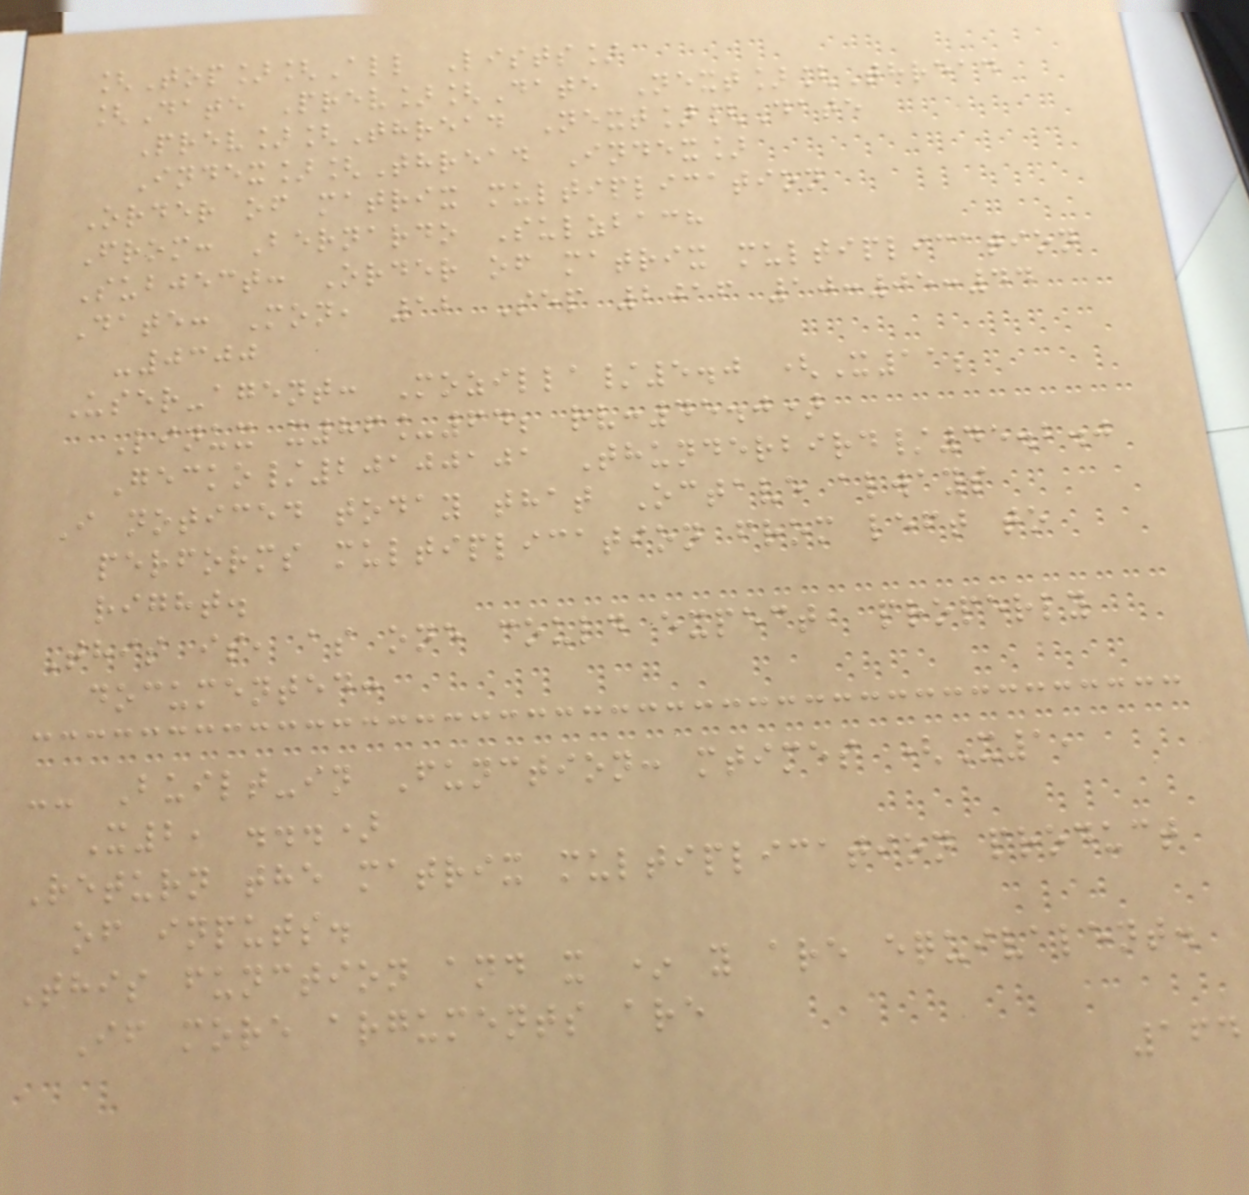[Top][All Lists]
[Date Prev][Date Next][Thread
Prev][Thread Next][Date
Index][Thread Index]
Order of matrix multiplication
From: Bernardo Sulzbach
Subject: Order of matrix multiplication
Date: Mon, 12 Sep 2016 10:05:44
-0300
User-agent: Mozilla/5.0 (X11;
Linux x86_64; rv:45.0)
Gecko/20100101 Thunderbird/45.2.0
I noticed today that Octave always
performs multiplication from left to
right.
This is, as one could expect, properly
documented:
-- Built-in Function: mtimes (X1,
X2, ...)
Return the matrix multiplication product
of inputs.
This function and x * y are equivalent.
If more arguments are
164
